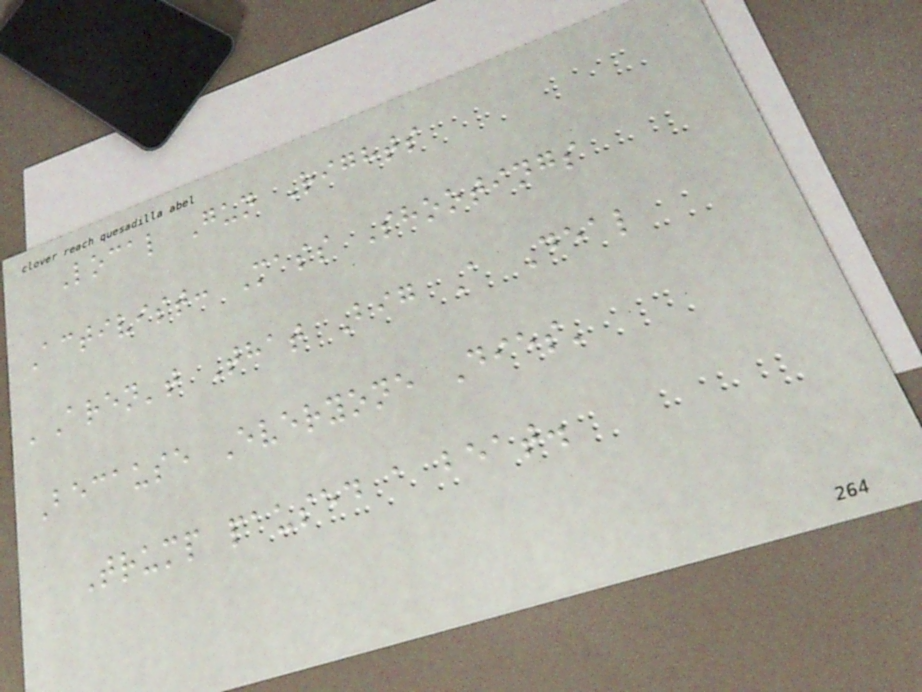Local Gun Rights
Activist: Mass Shootings
'Aren't That Big A Deal
Because Everyone Dies'
Trump paused a beat.
